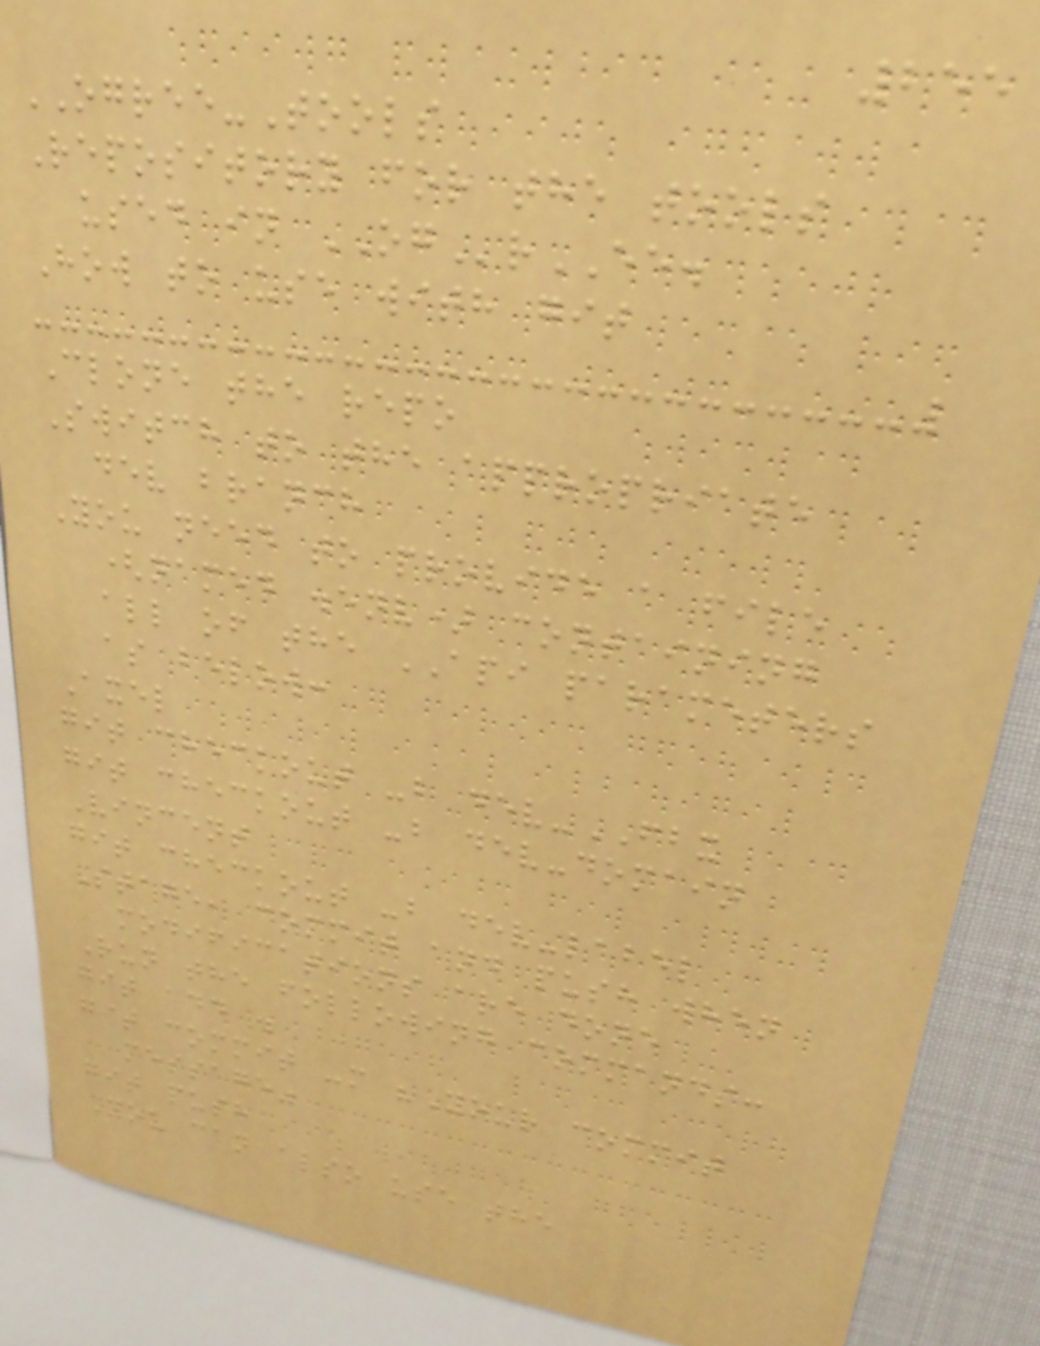255
OGREE-Tools
Repository for the tools
used in OGrEE.
How to use with git
Clone the repo
Switch to the appropriate
dev branch
You need to provide a file
(named .env) containing
all of the API parameters
as below:
Axel
git checkout -b dev-FBX
git checkout -b dev-domain
Vincent
git checkout -b dev-label
Stage, commit and push when
modifications are done
Run the following commands:
git add .
git commit -m "Your commit
message"
git push
You can also use the
